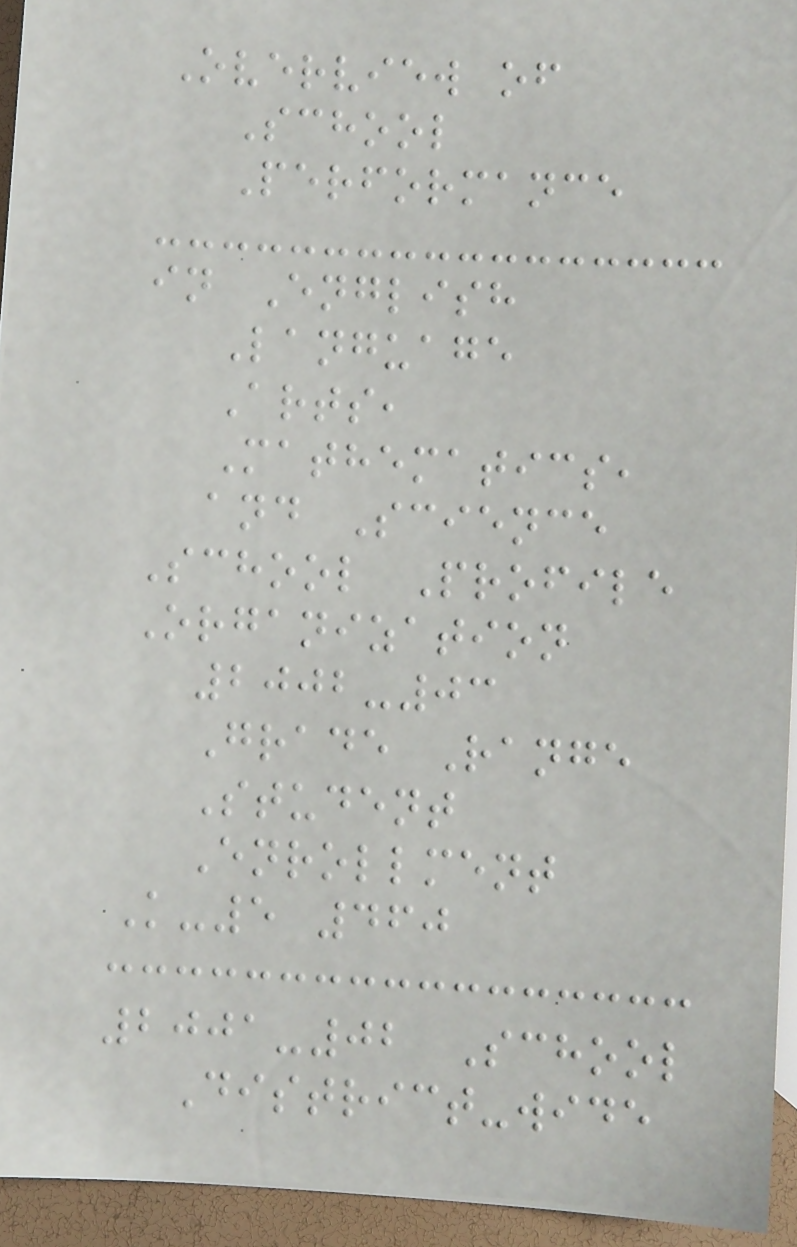Overview of
School
Performance
in English
Language
Arts,
Mathematics,
and Science
School Profile
Organization
2002-03
Grade Range
Student
Enrollment
K-5 460
2001-02 School
District-wide
